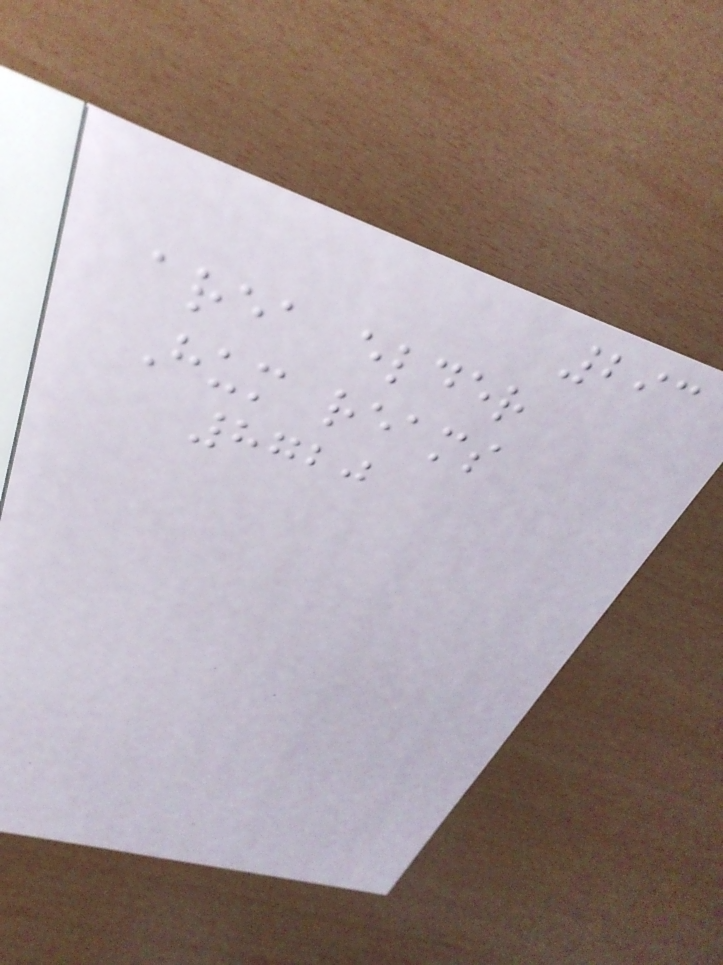293
area elder
Hum reams
8720
